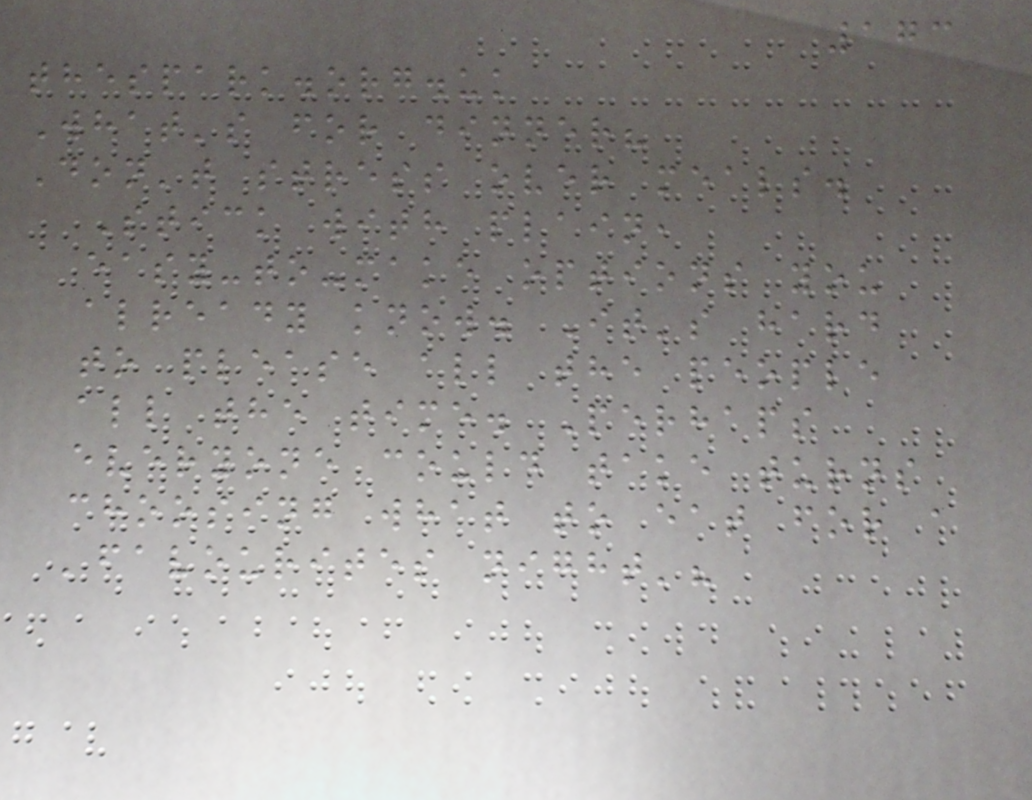173
thespark.org.uk
What's for dinner?
Don't stress over meals.
Stick with plain,
easy-to-make options you
already know. It's hard
to please all the people
all the time. Perhaps
everyone could take turns
choosing what to eat for a
'favourites night'?
